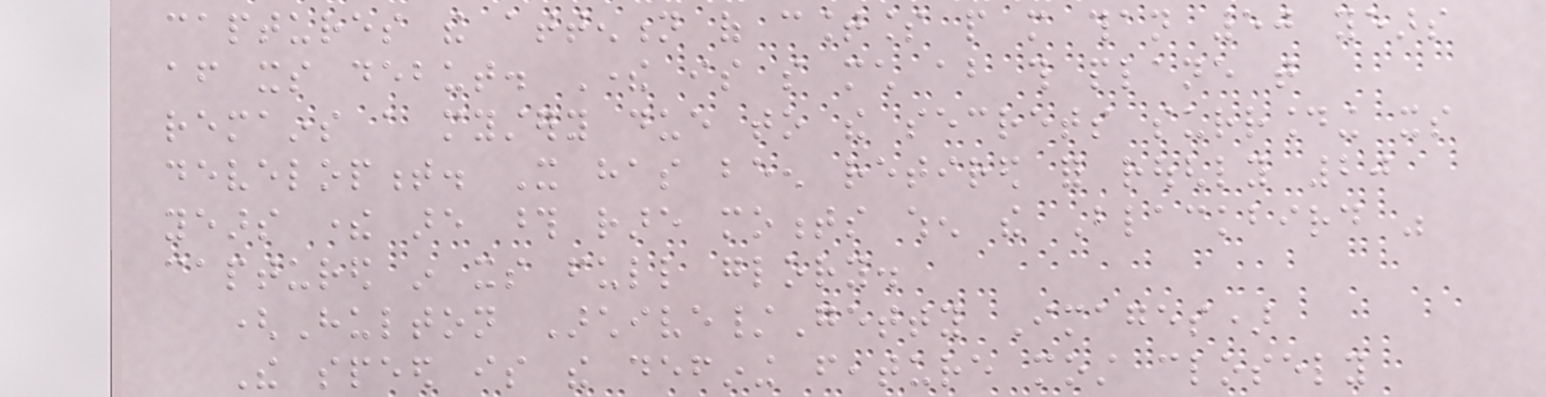captures the attention of countless people more than 50 years
after its debut. There is so much about this plane that
remains a mystery due to the secrets surrounding its
development. It has been retired for roughly 20
years there are those rare moments when the Blackbird was
captured in its full glory.
(Hulton Archive/Getty Images)
The speed is the defining feature most closely
